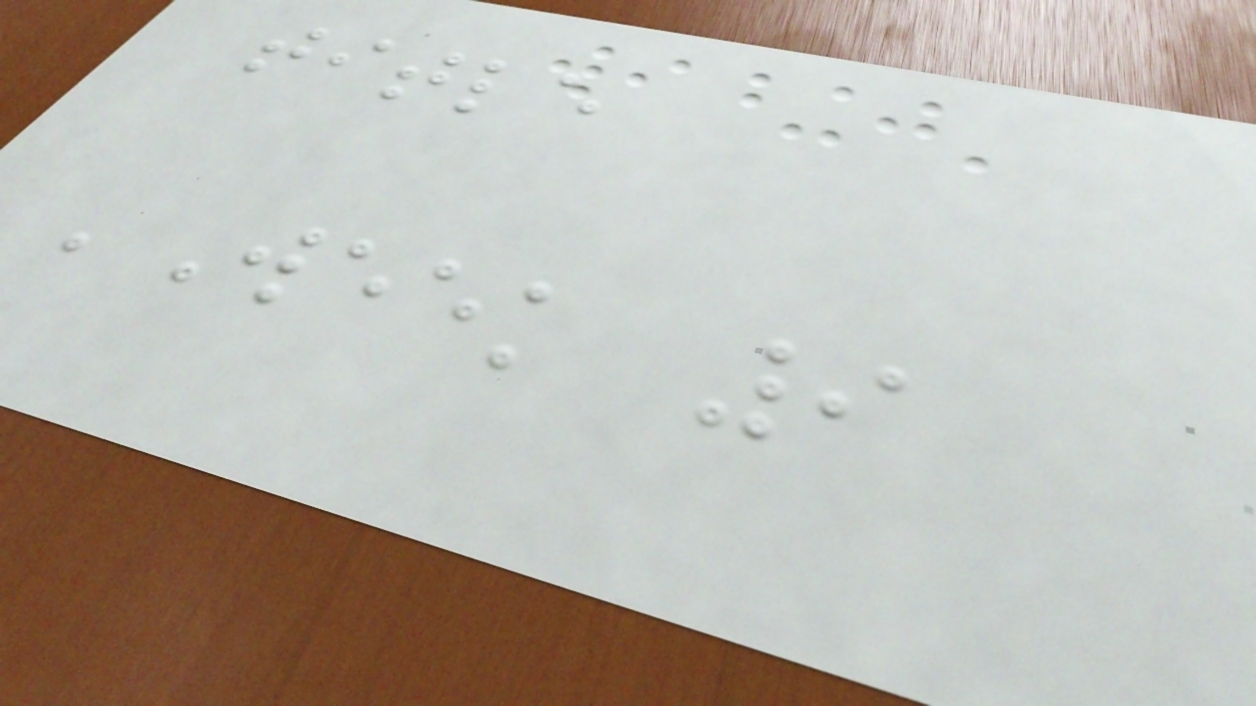title
'Week 9
